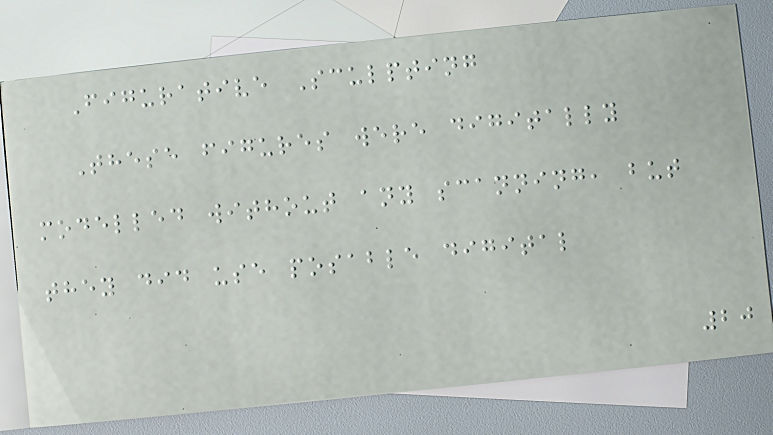Figurative Sculpting
These figures were digitally
modelled without any scanning, but
they did use posable digital
20
